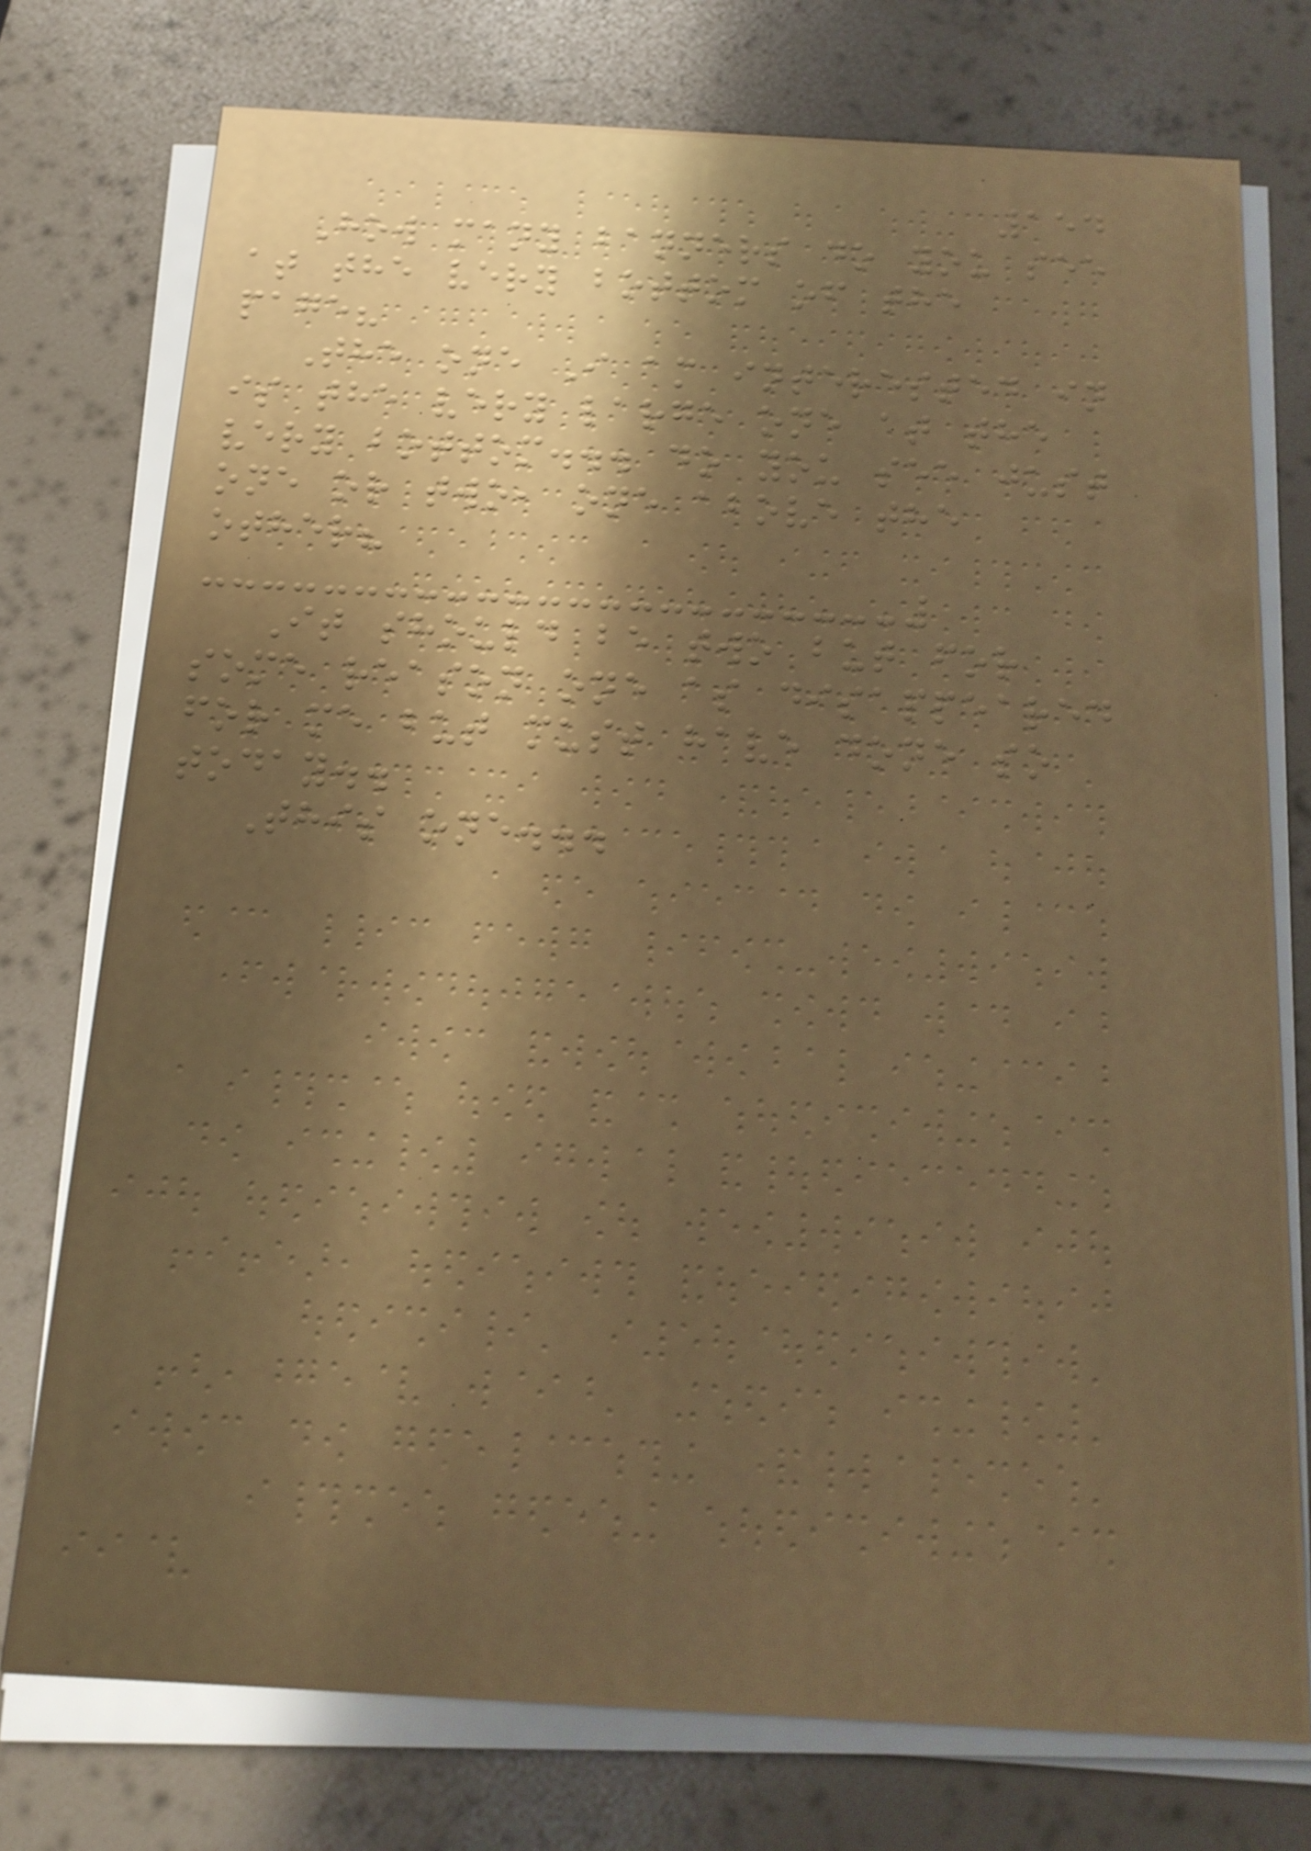154
How many banners do you see
at the very bottom of the
page?
The one I am interested in
is the very large one at the
very bottom... do you see just
one or two, one above the
other?
It should be two but for
some reason one as disappeared
for me but must have done so
today..
This one...
